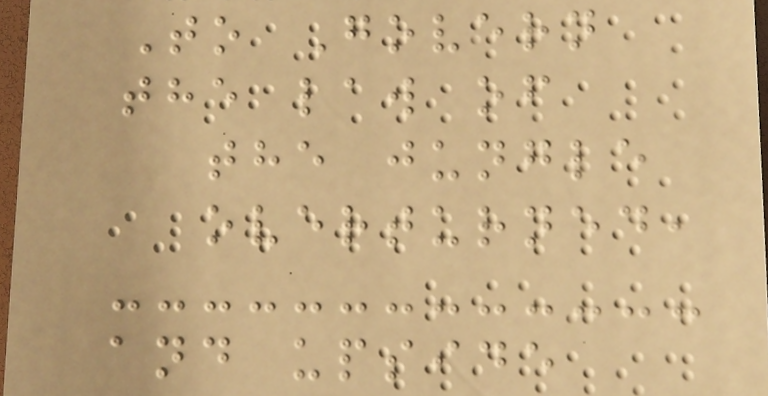To Govern
the law of
the jungle
overturned,
and upside
